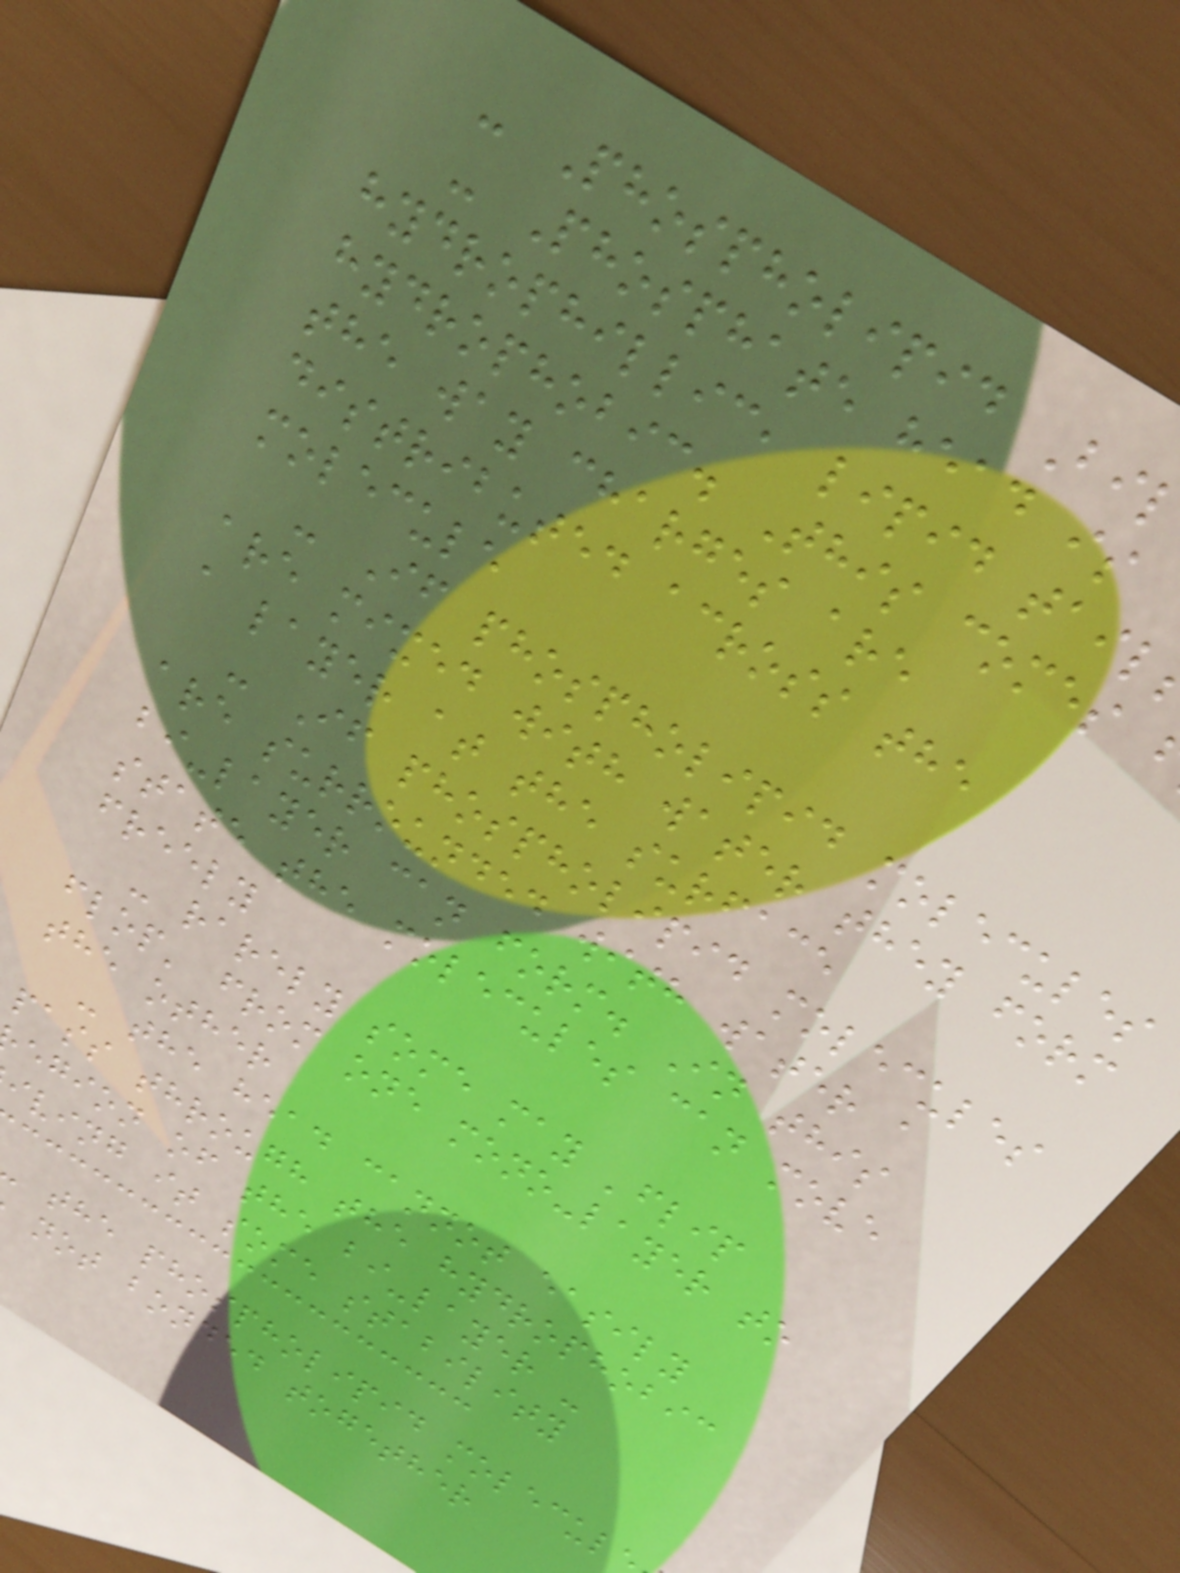- Phospholipid Bi
- Phosphate head is
hydrophillic, lipid tail
hydrophobic. This comes
the way charges are
distributed across the
molecule
- If phospholipid molecules
are mixed with water they form
a layer at the surface
- If phospholipid molecules
are surrounded with water a
bi-layer can form. In this
state the molecules can move
freely
- rarely some may 'flip
flop' from one mono-layer to
the other
- the head cannot easily
pass through the hydrophobic
egion of the bi-layer -
iving it some stability
the phospholipid molecul
not bonded together
